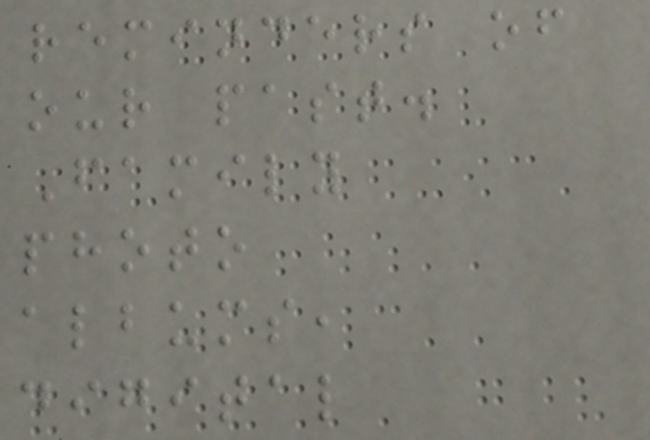reminders of
our past.
Family
photo
albums,
digital
